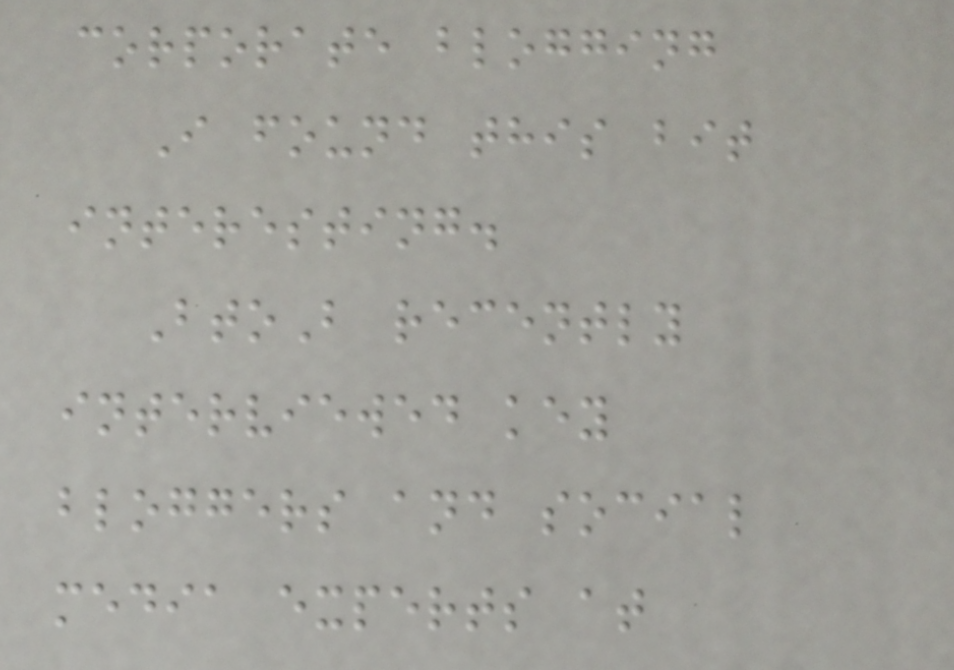corporate blogging
I found this bit
interesting.
BtoB recently
interviewed key
bloggers and social
media experts at
